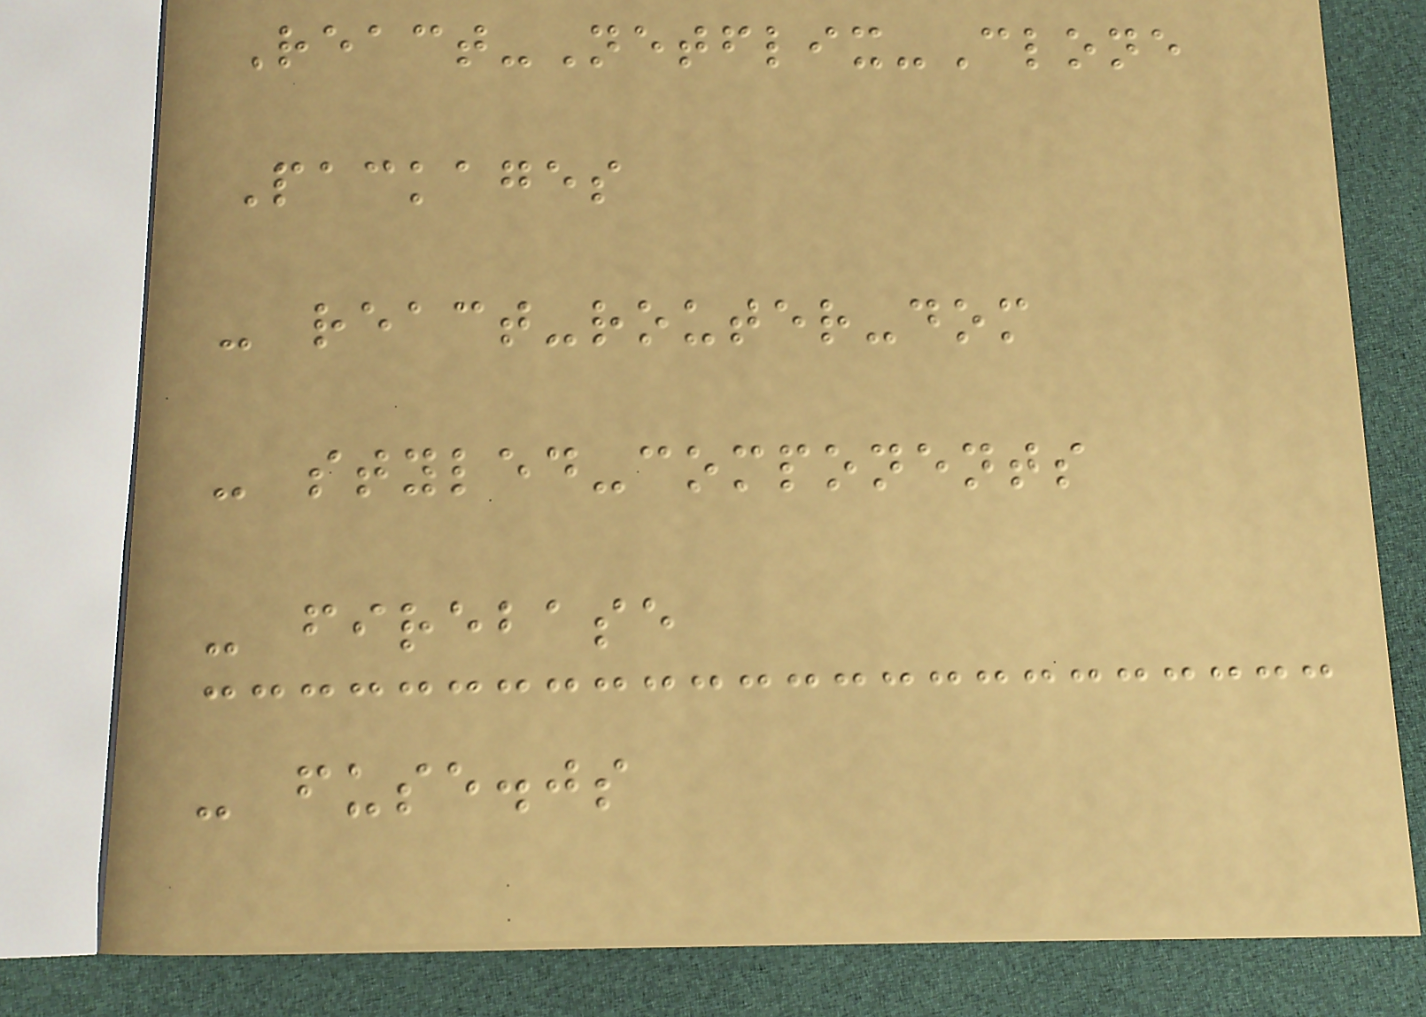React-Netflix-Clone
Packages
- react-router-dom
- styled-components
- firebase
- fuse.js
